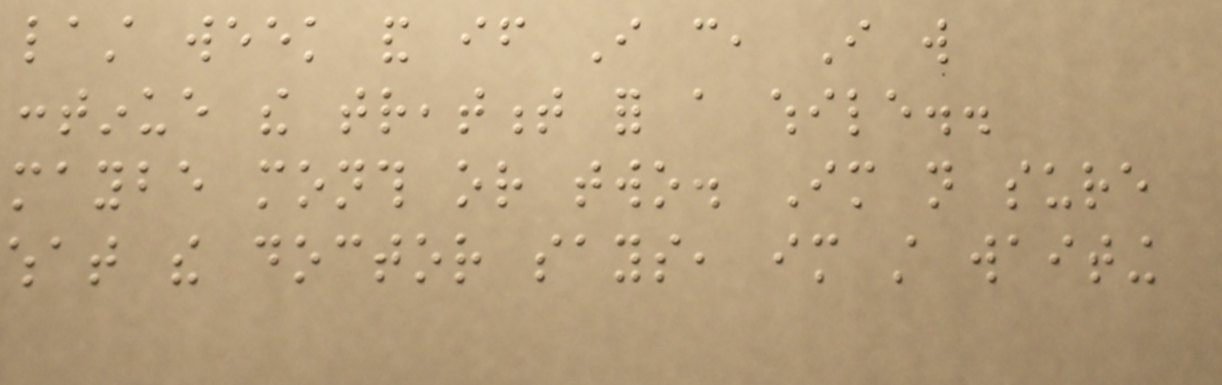last week and if I can, I will
continue the treatment for a while..
maybe month or two. Im not sure
what the doctor says, im still waiting
